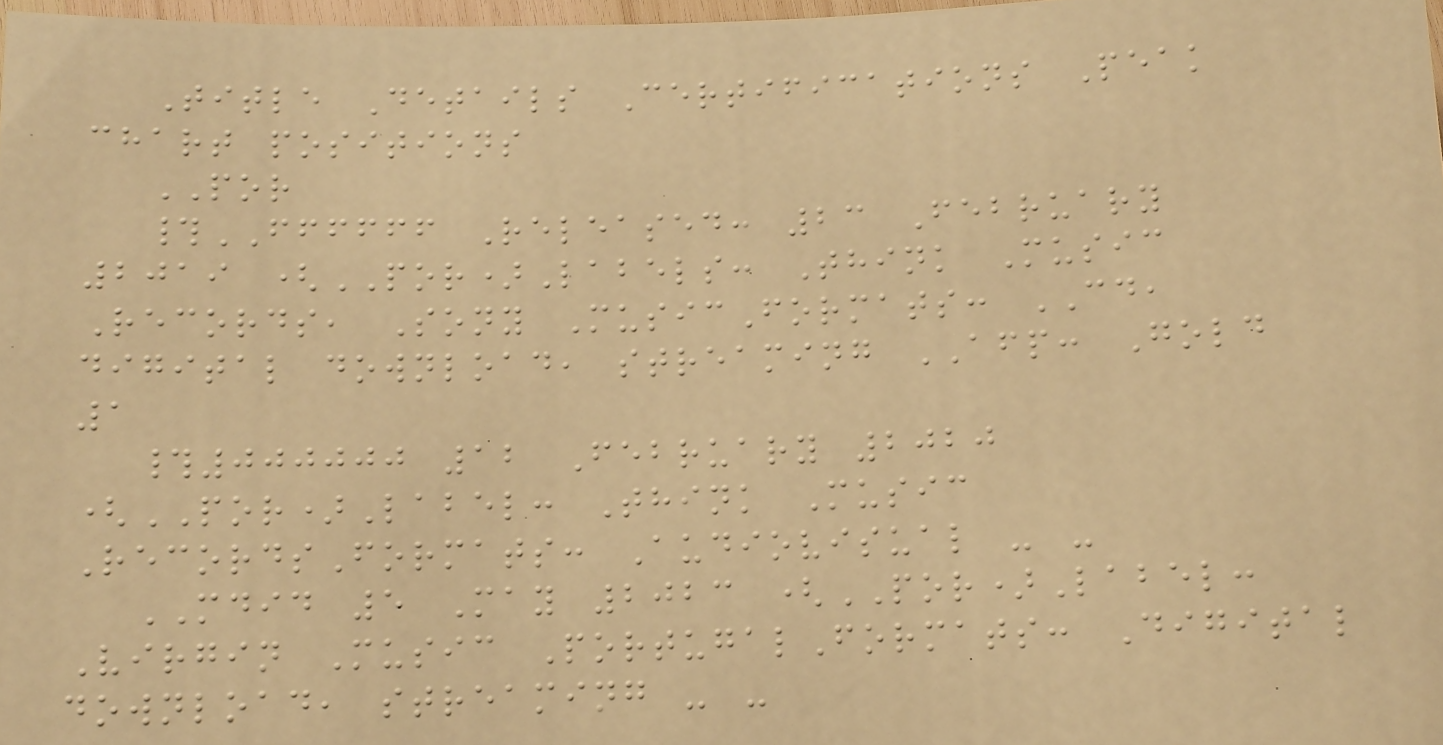Title Details Certifications Peak
chart positions
POR
#FFFFFF Released: 23 February
2019 (POR)Labels: Think Music
Records, Sony MusicFormats: CD,
digital download, streaming AFP: Gold
1
#000000 12 February 2020
(POR)Label: Think Music
RecordsFormats: Audiovisual - -
MDID 5 May 2023 (POR)Label:
Virgin Music PortugalFormats: Digital
download, streaming - -
